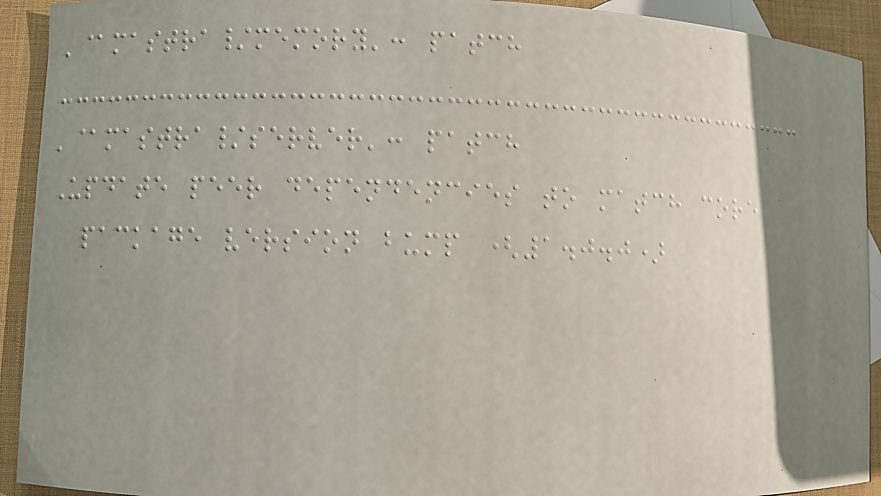'@mastra/memory': patch
'@mastra/server': patch
Update peer dependencies to match core
package version bump (1.0.0)
